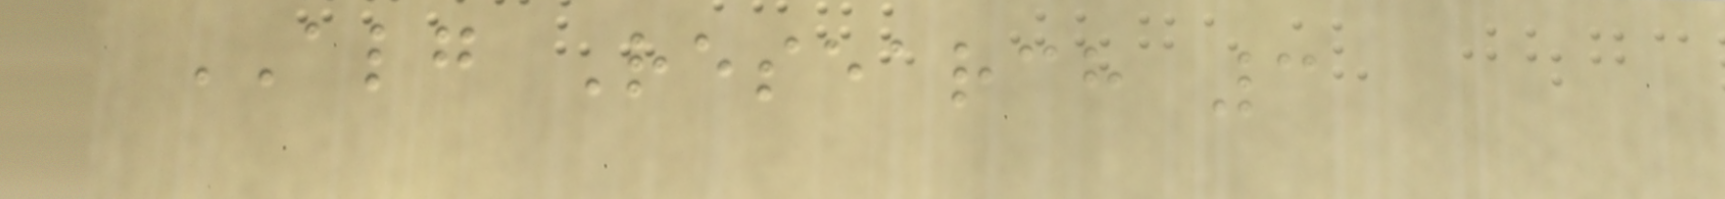ALG Research 3
